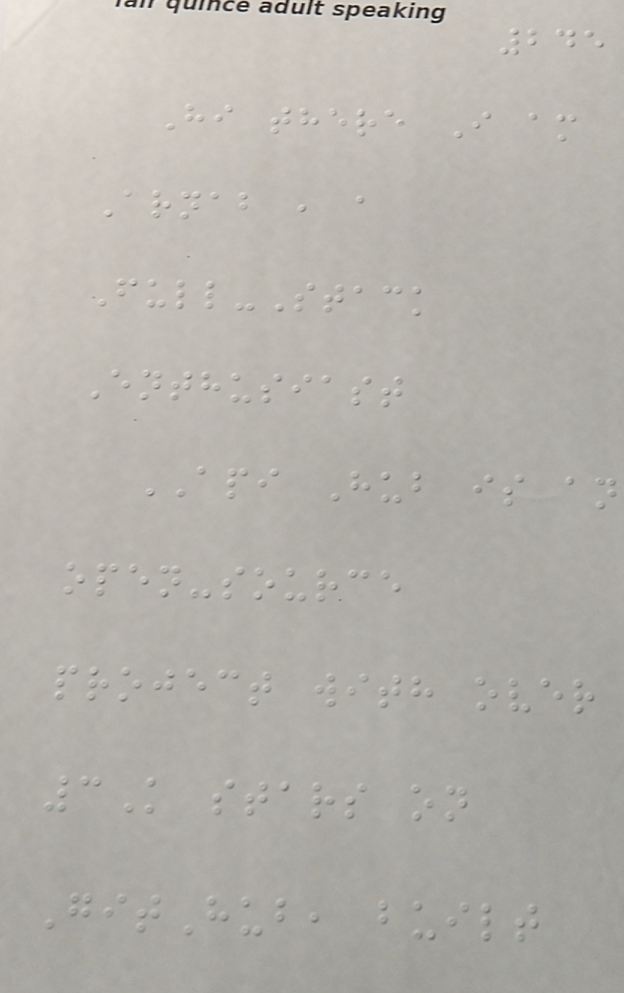245
Hi there I am
Arnab , a
Full-Stack
Enthusiast
API Hub is an
open-source
project with over
3K stars on
GitHub, built
